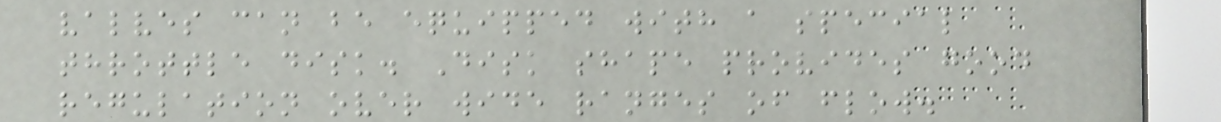valves can be equipped with a special
throttle disk. Disk shape provides good
regulation over wide ranges of flow.
